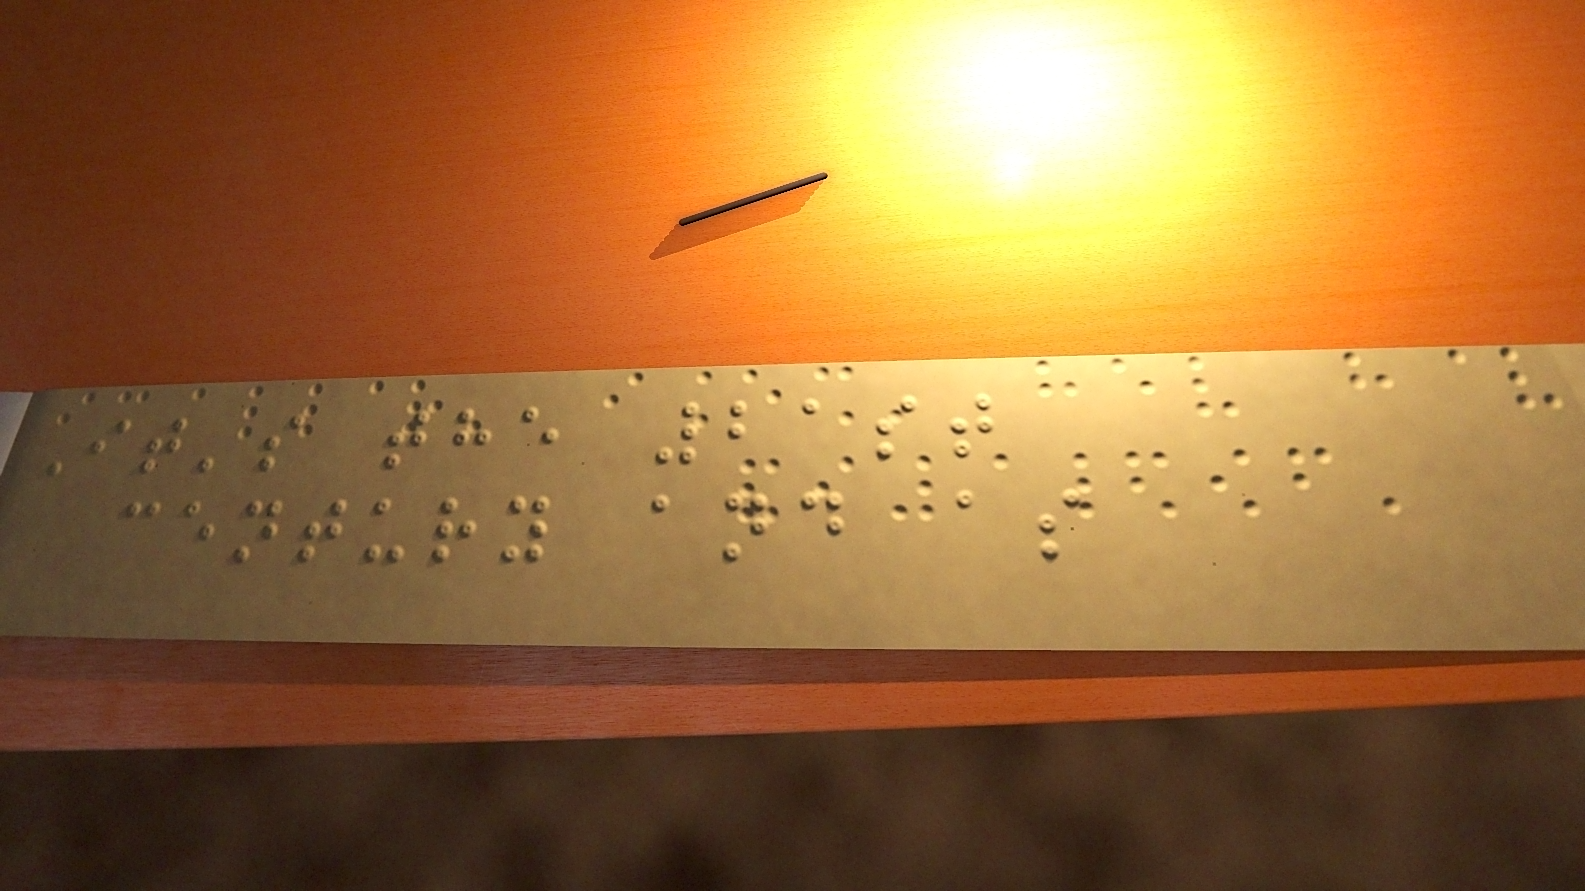It's the 21st
century and as
